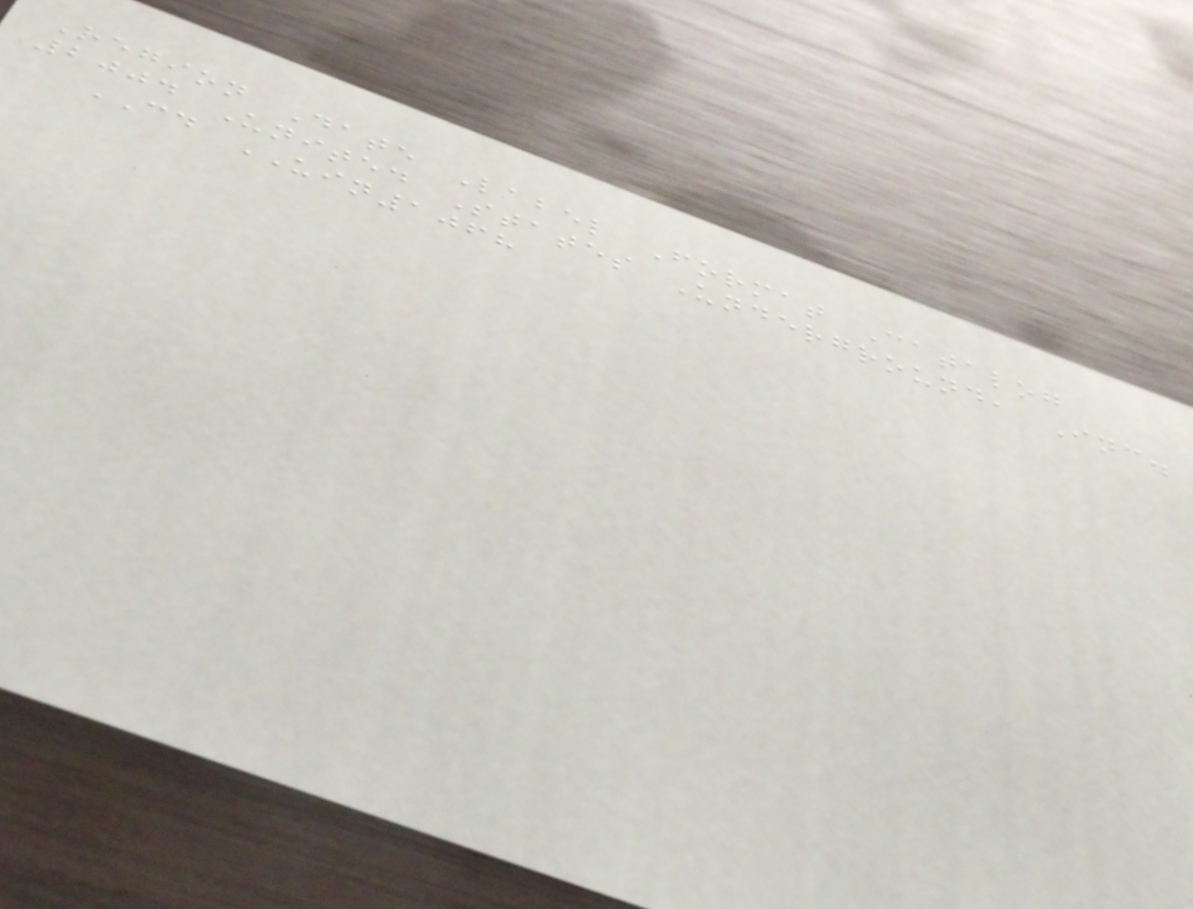Region Date Label Format Catalog
2004 United States Underground, Inc.
CD UIN1068
